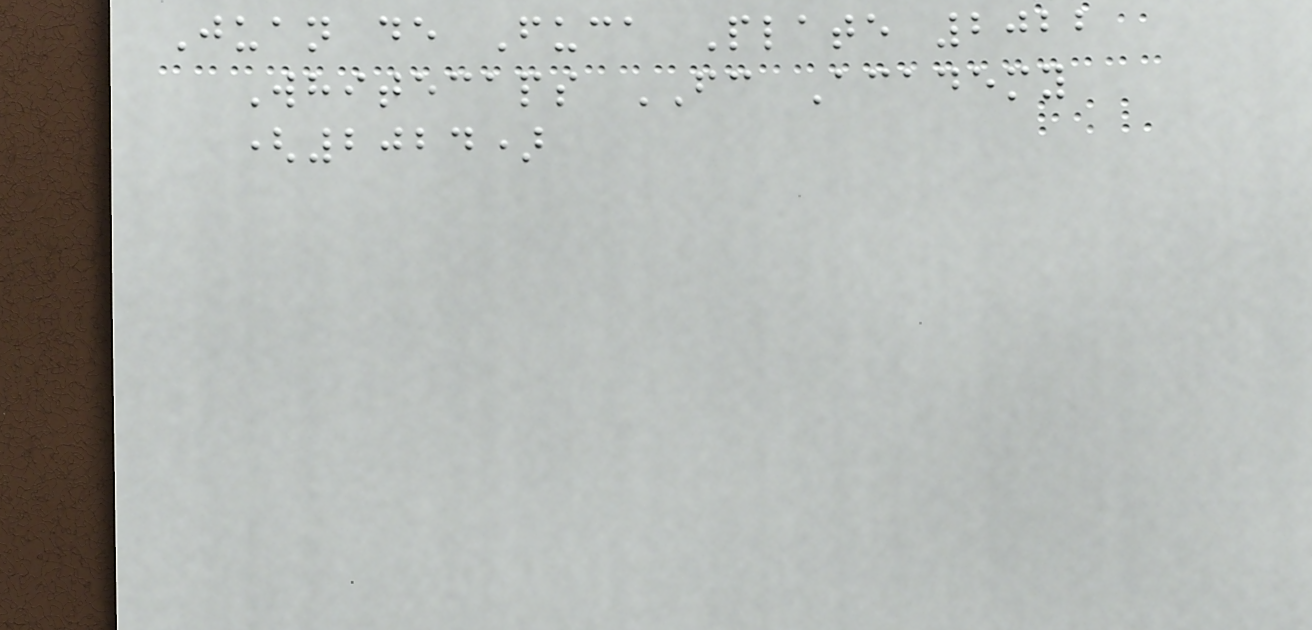Juan de Fuca Plate 2022
Whitecaps FC Academy
(2024)
